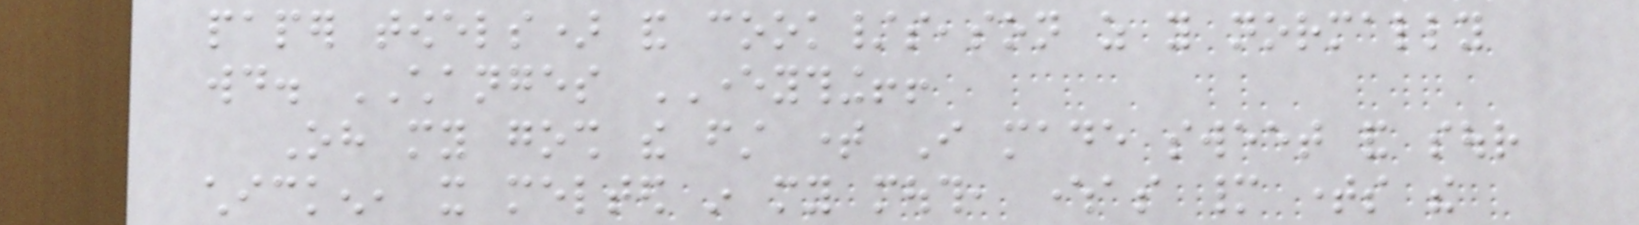paper towels) and cook/season as you normally
would. CHANGES EVERYTHING!!
Oh my gosh the first time I made sweet and sour
chicken, it melted in my mouth, whereas many times the
